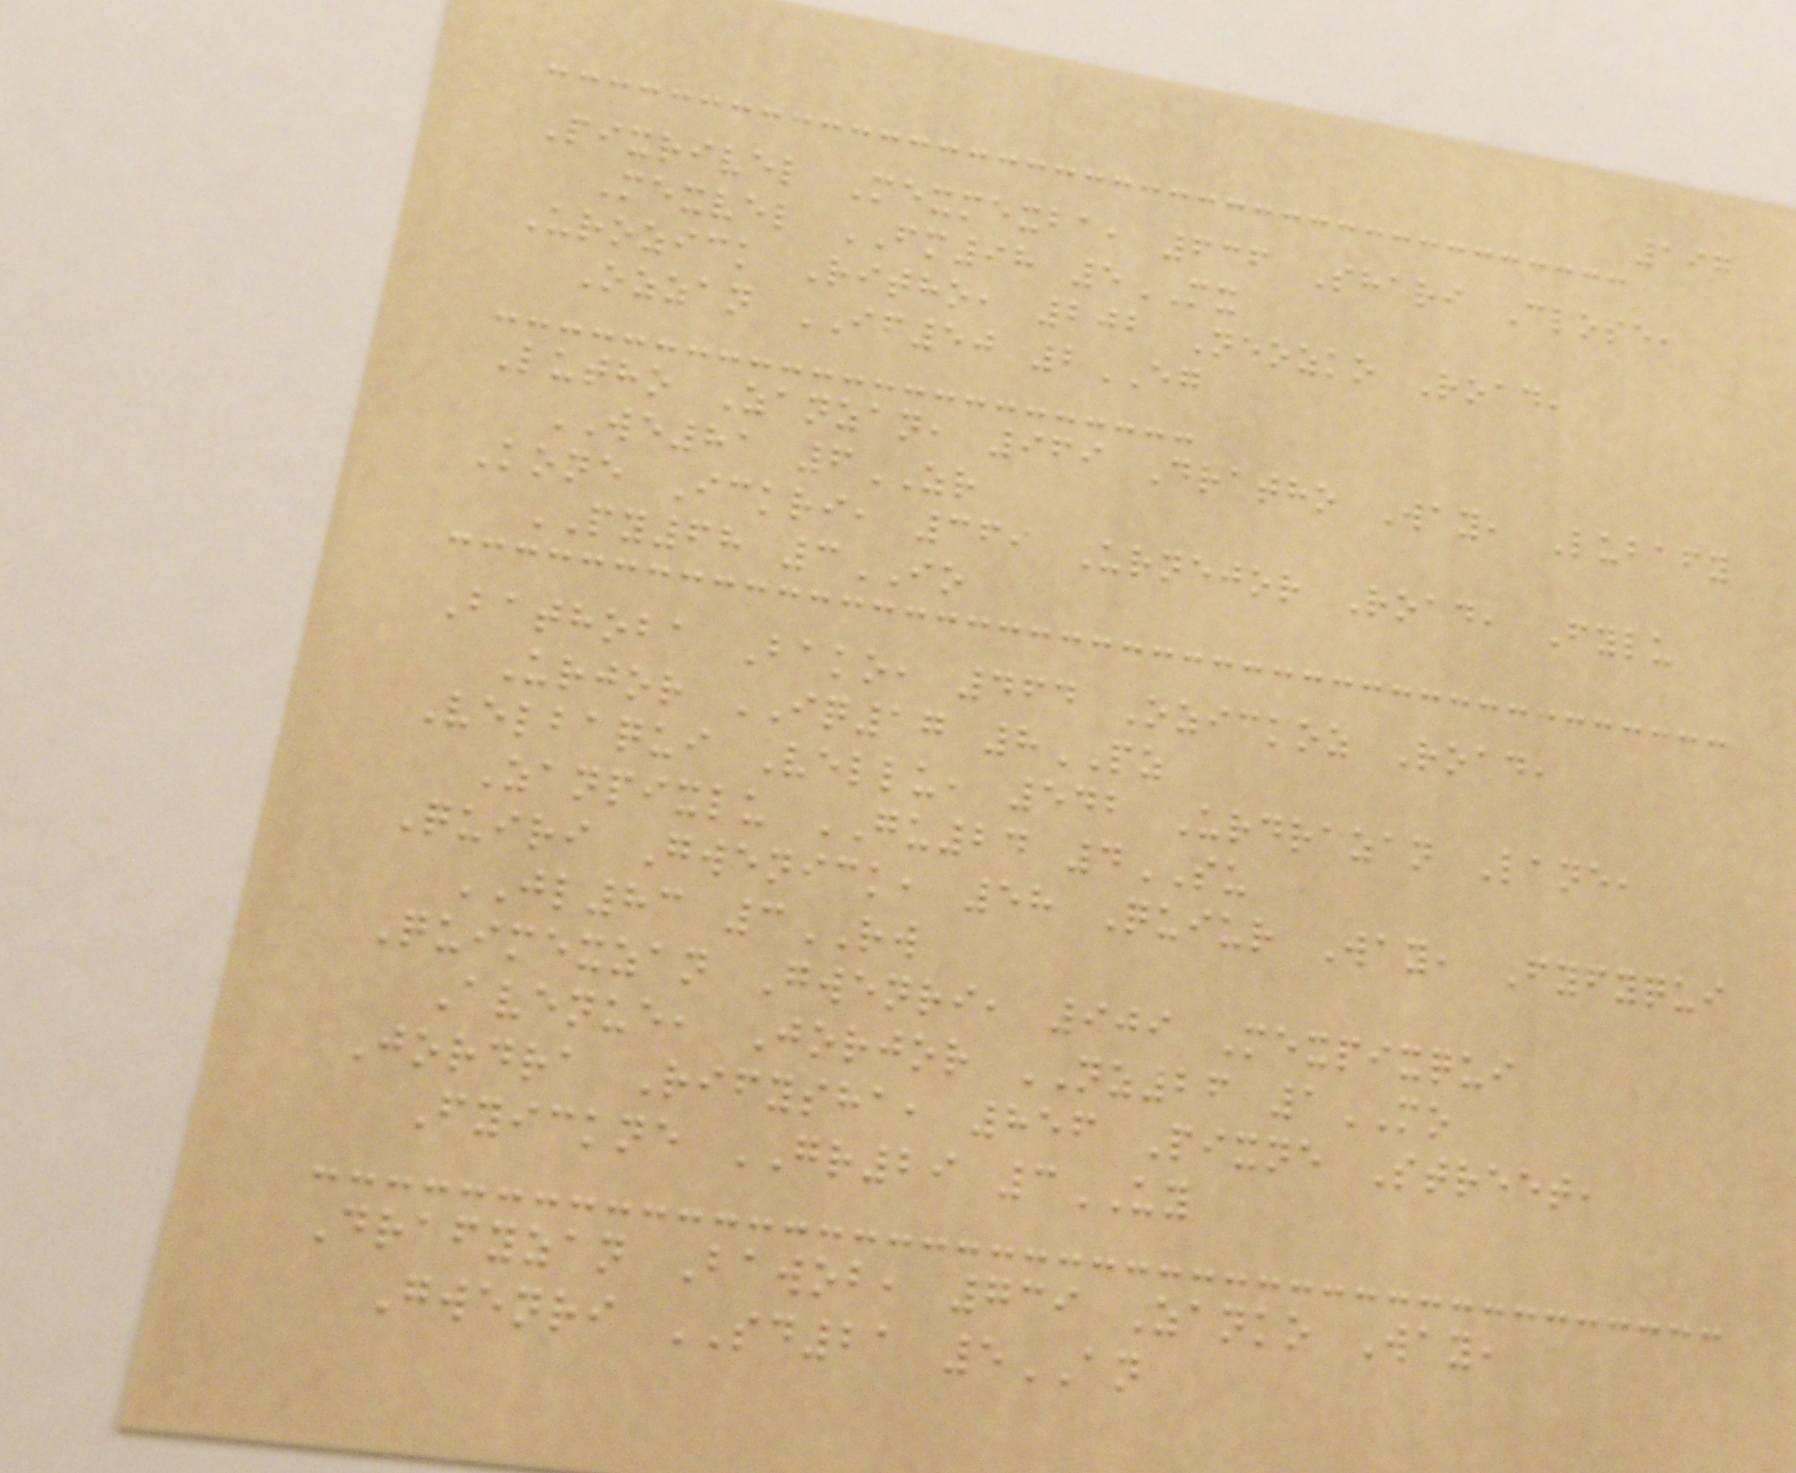197
Pixrivel Mexmexba, 636 Shari Close,
Mexvel FM98 5MX
Urozick Ritho, 202 Neozko Road,
Ozzan IF50 2EG
Lutho Zanzan, 969 Dratho Way, Lubafy
WE81 6ZR
Kone Ickri, 369 Urnejor Road, Fylu
PY68 3IO
Bathoba Bako, 464 Ozickoz Road,
Urjor IQ17 8PZ
Velbaqui Vellu, 542 Urdrazan Lane,
Zanpixlu GU24 4SU
Quiri Gwenick, 58 Quiur Way, Fyfyqui
JL83 3RW
Quimexzan Gwenri, 909 Mexpixqui
Avenue, Jorjor NZ26 1MO
Jordra Rifysha, 856 Pixne Street,
Fyickne GR29 3UY
Drafyzan Bawob, 739 Zanko Way,
Gwenri SD21 5AN
